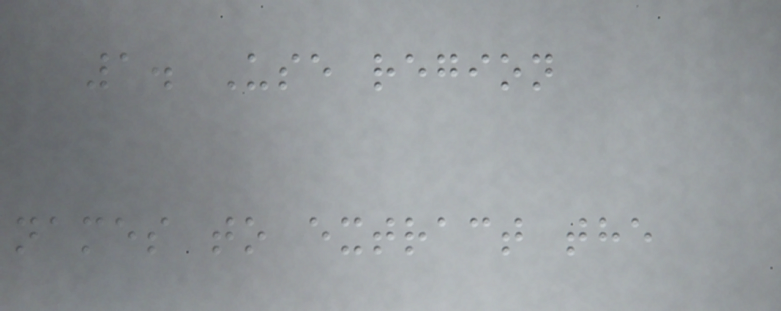1. Use region
names to extract the
